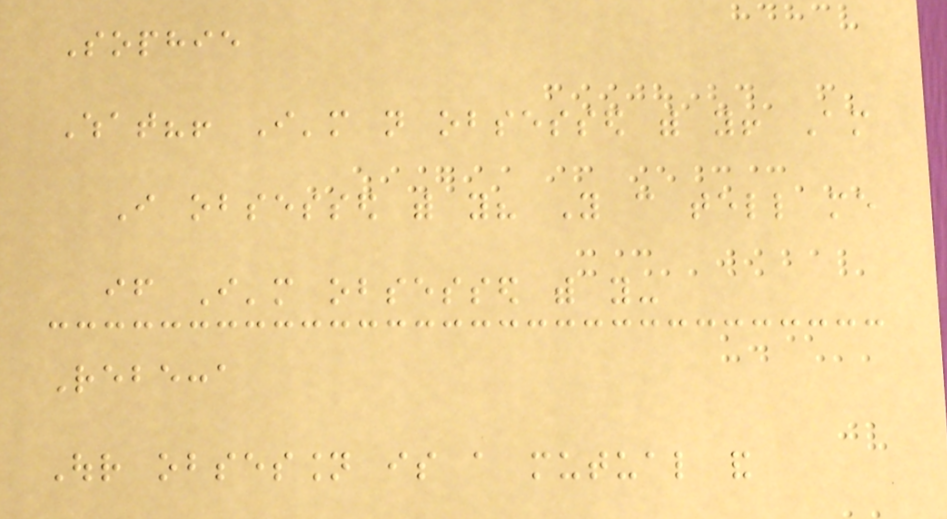Sophie
What?! I'm not obsessed with you! Am
I obsessed with you? You can tell me
if I'm obsessed with you-
Rebecca
Our obsession is a mutual and
